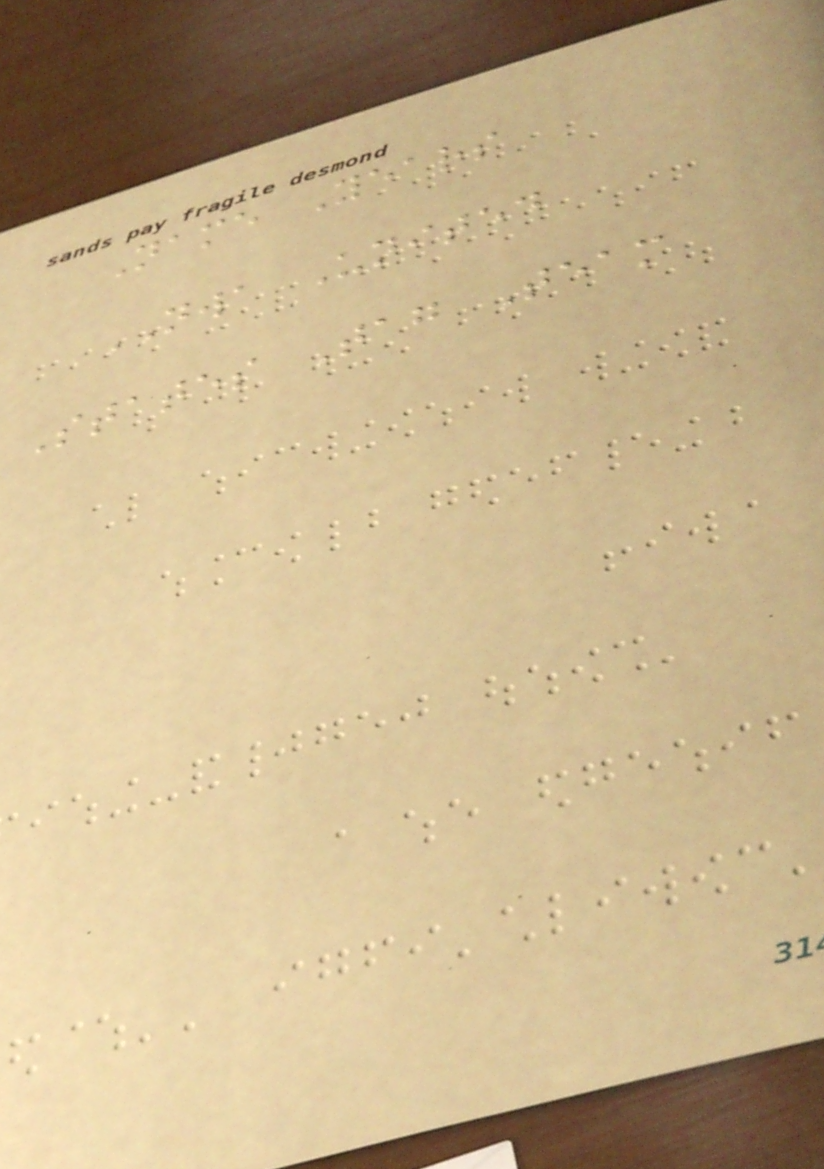Name Years
NWA United
States Tag Team
